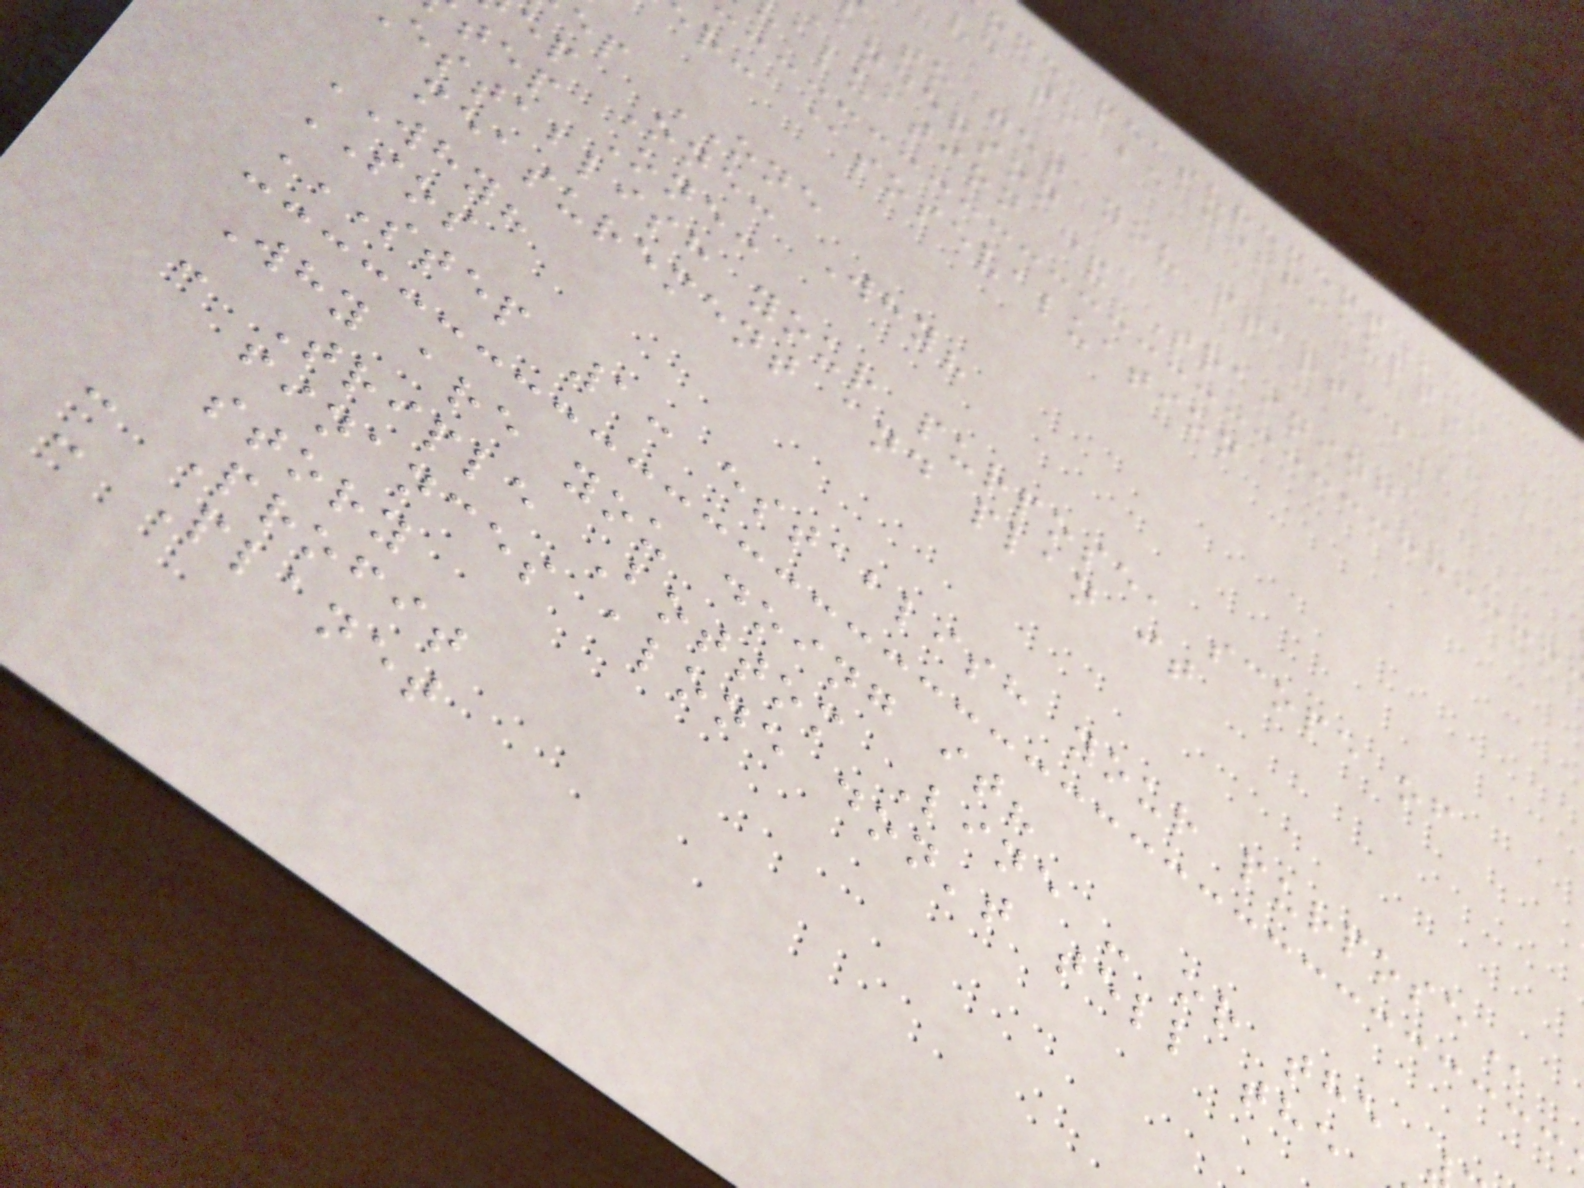to get you
anderson
aluation & Training
r: @sosevaluation
ep ONE
ep One: Why?
tep One:
establish your purpose, scope of
measurement and plan it
WHY?
SOS
STEP 1: ESTABLISH YOUR PURPOSE
Why are you doing it?
- Triple Bottom Line - or the
finances alone don't tell the
story
- Profit
- Planet
